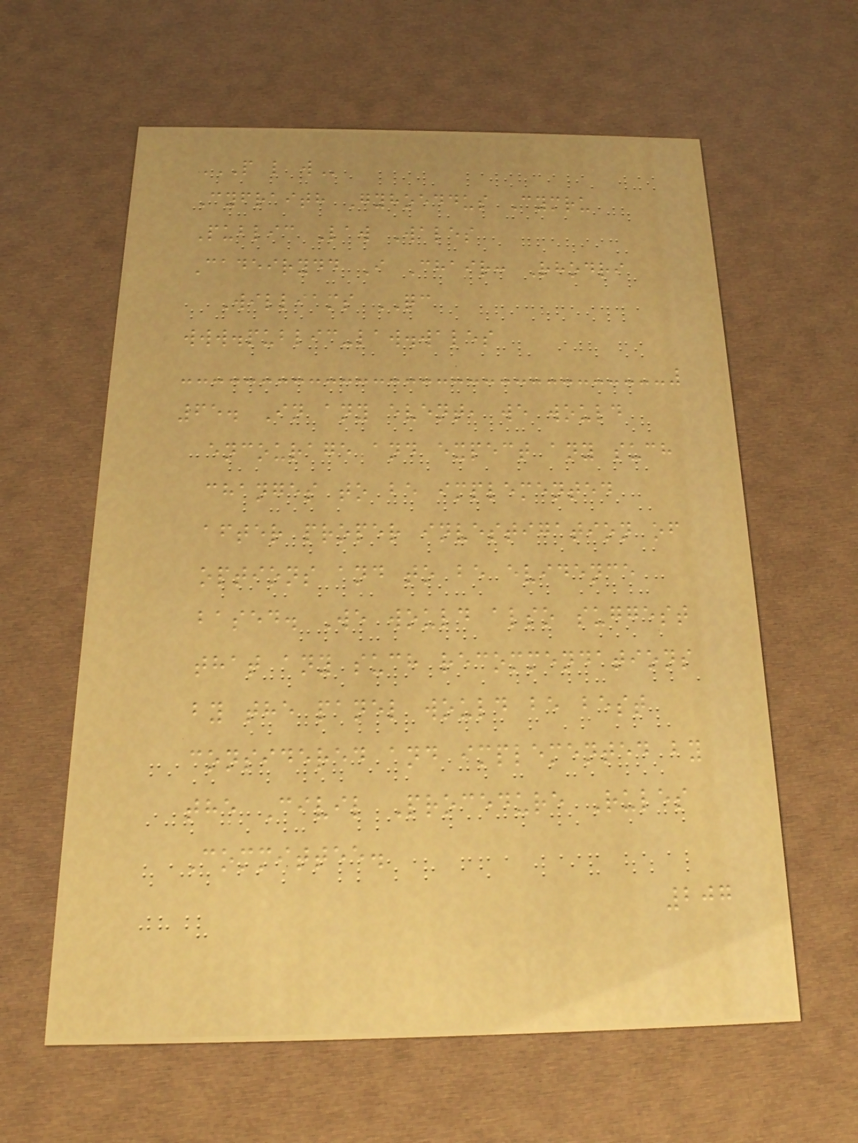P L W
Cyfraith Gyhoeddus Cymru
Public Law Wales
Cadeirydd I Chair: Rhodri
Williams QC
www.public-law.wales
65. In any event, we would
encourage and expect any such
changes to be implemented
after proper investigation of
options and to be evidence
based. We would also suggest
that any such recommendations
by the panel would be best
considered and implemented by
the Civil Procedure Rules
Committee.
207
